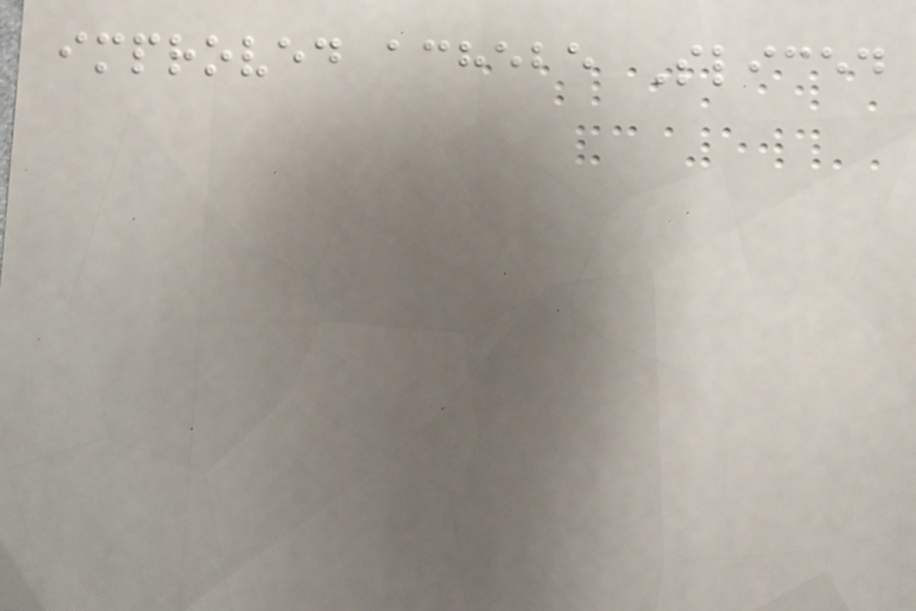improved achebe Sliced
